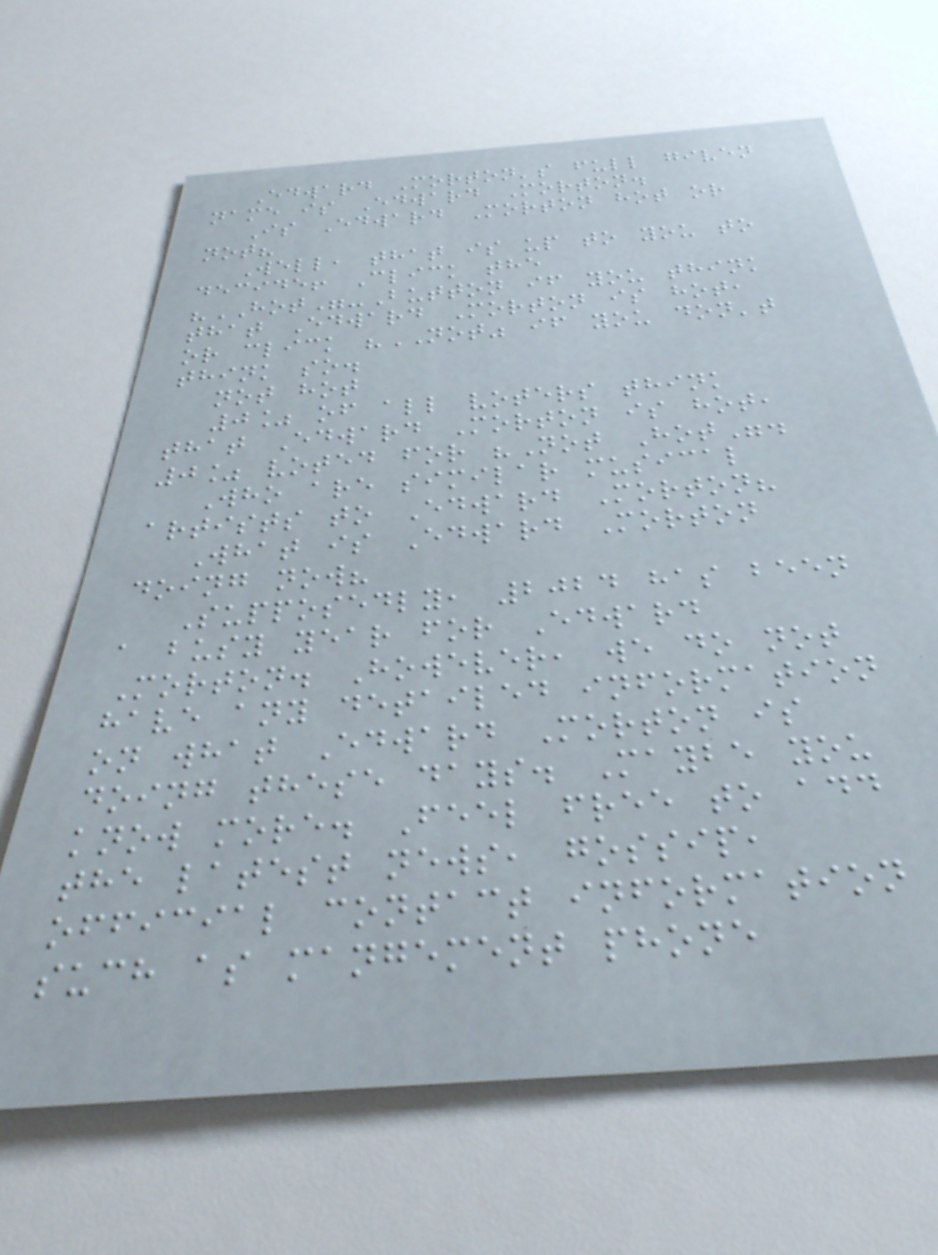Edward Morton's full given
name is Edward Morton.
Is Edward Morton hot or
not?
Well, that is up to you to
decide! Click the
"HOT"-Button if you think
that Edward Morton is hot,
or click "NOT" if you don't
think so.
not hot
0% of all voters think
that Edward Morton is hot,
0% voted for "Not Hot".
Who are similar musical
artists to Edward Morton?
What is Edward Morton
doing now?
Supposedly, 2024 has been
a busy year for Edward
Morton. However, we do not
have any detailed information
on what Edward Morton is
doing these days. Maybe you
know more. Feel free to add
the latest news, gossip,
official contact information
such as mangement phone
